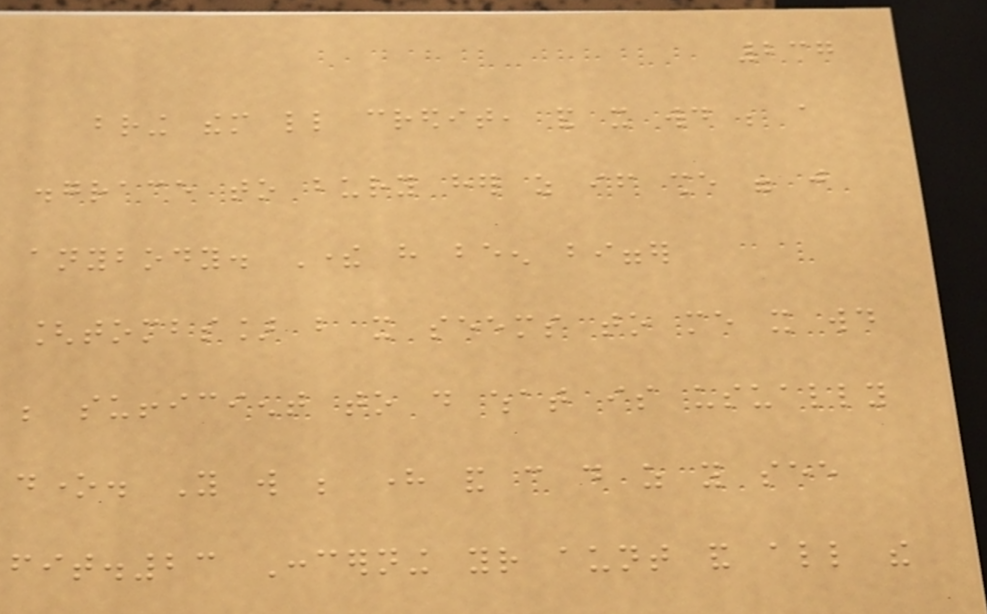237
bring them little credit, and it would be a
disgrace to bury her as if she were just
anybody. There have been bigger
[tombs] but it seems to me it would
be sufficient to do what is usually
done. You will be here and can do as you see
fit.23 Concerning your aunt and all the
